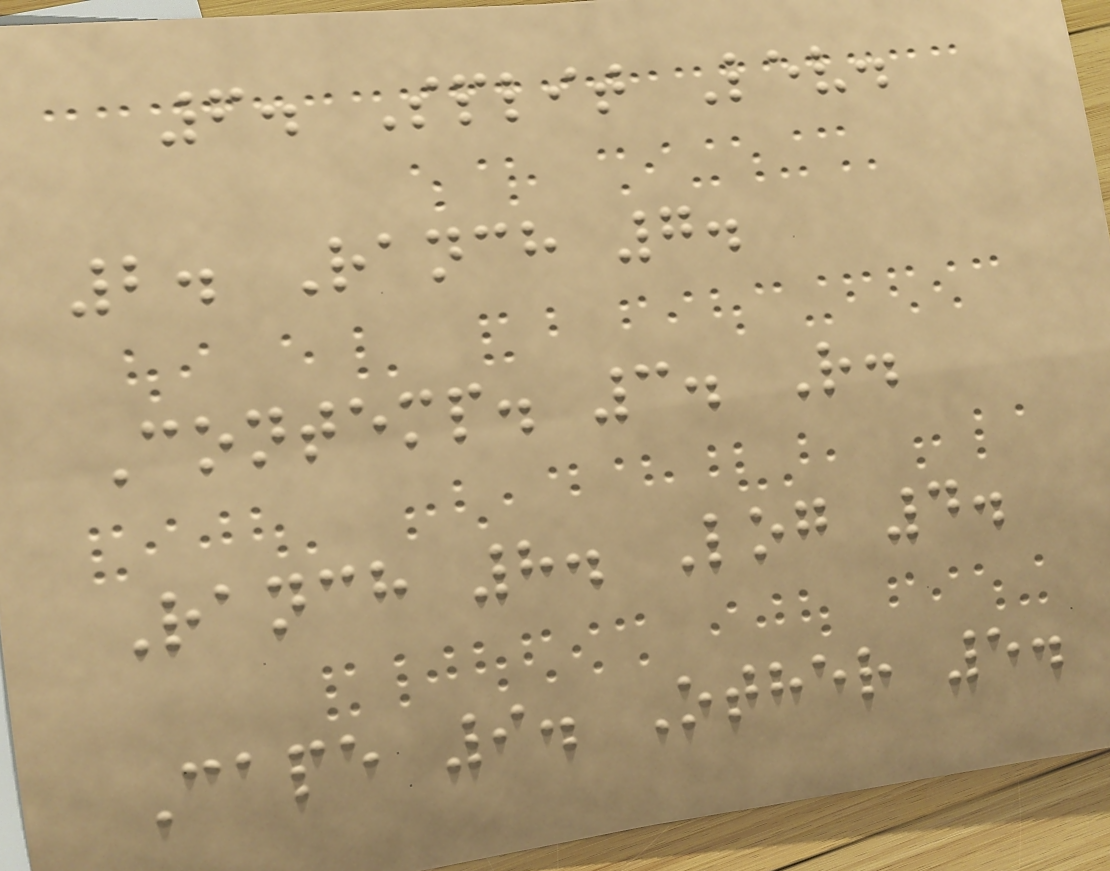6. Split Lev.
2. Ranch 7.
Contemp. 3. R.
Ranch 8. Log 4.
Cape 9. Other 5.
